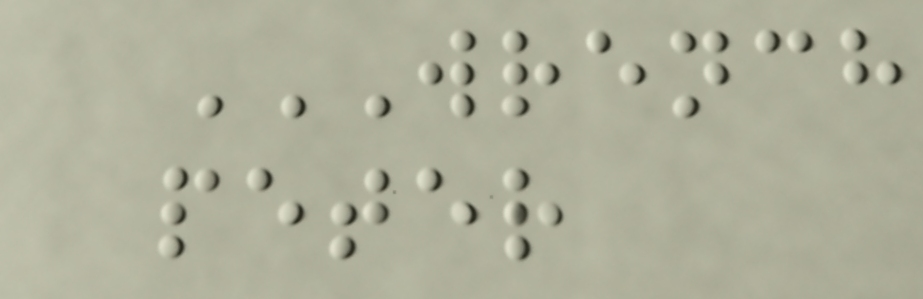WRENCH
PETER
